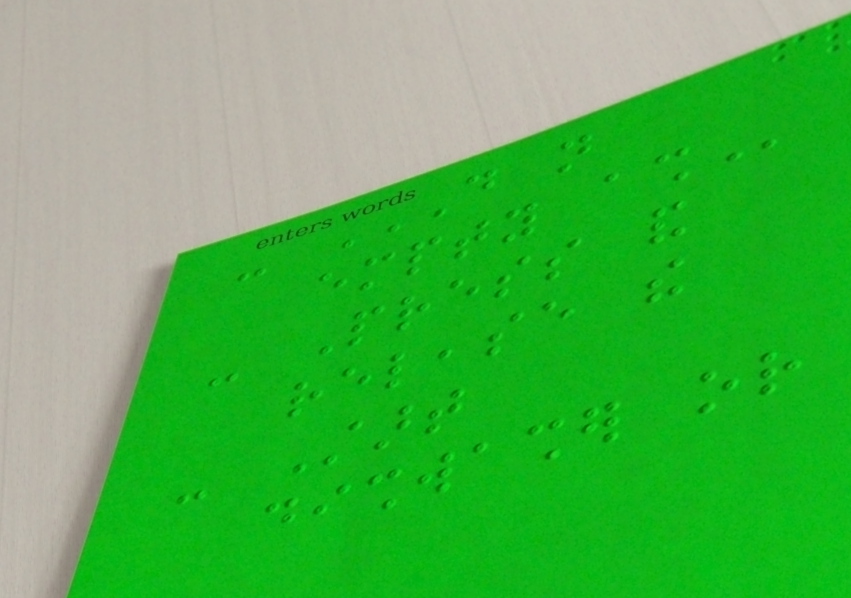- DO NOT
EMPTY ASH
- Press and
release the
- Start
dishwasher or
